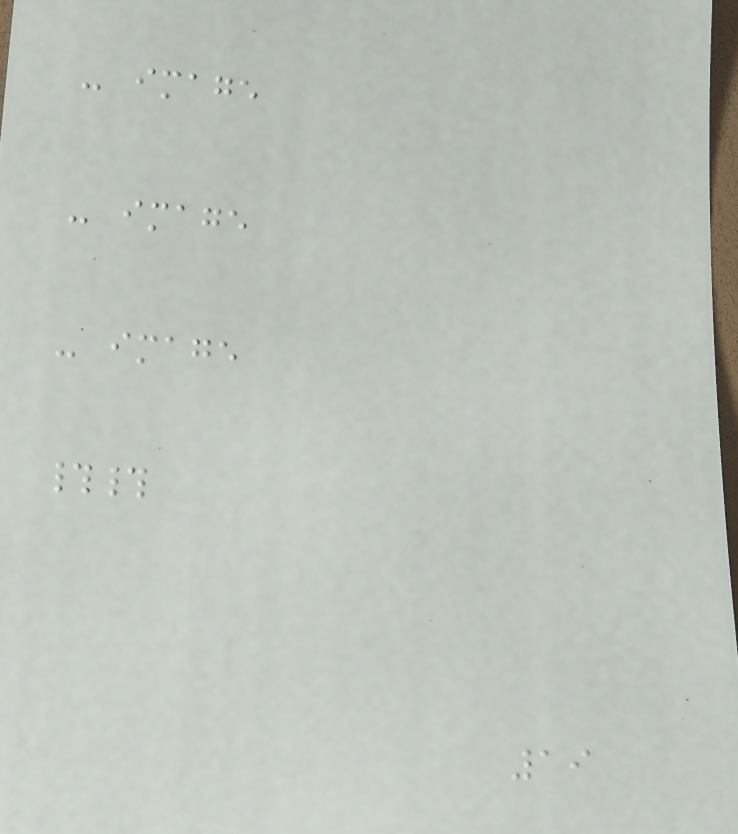- image
- image
- image
##
19
